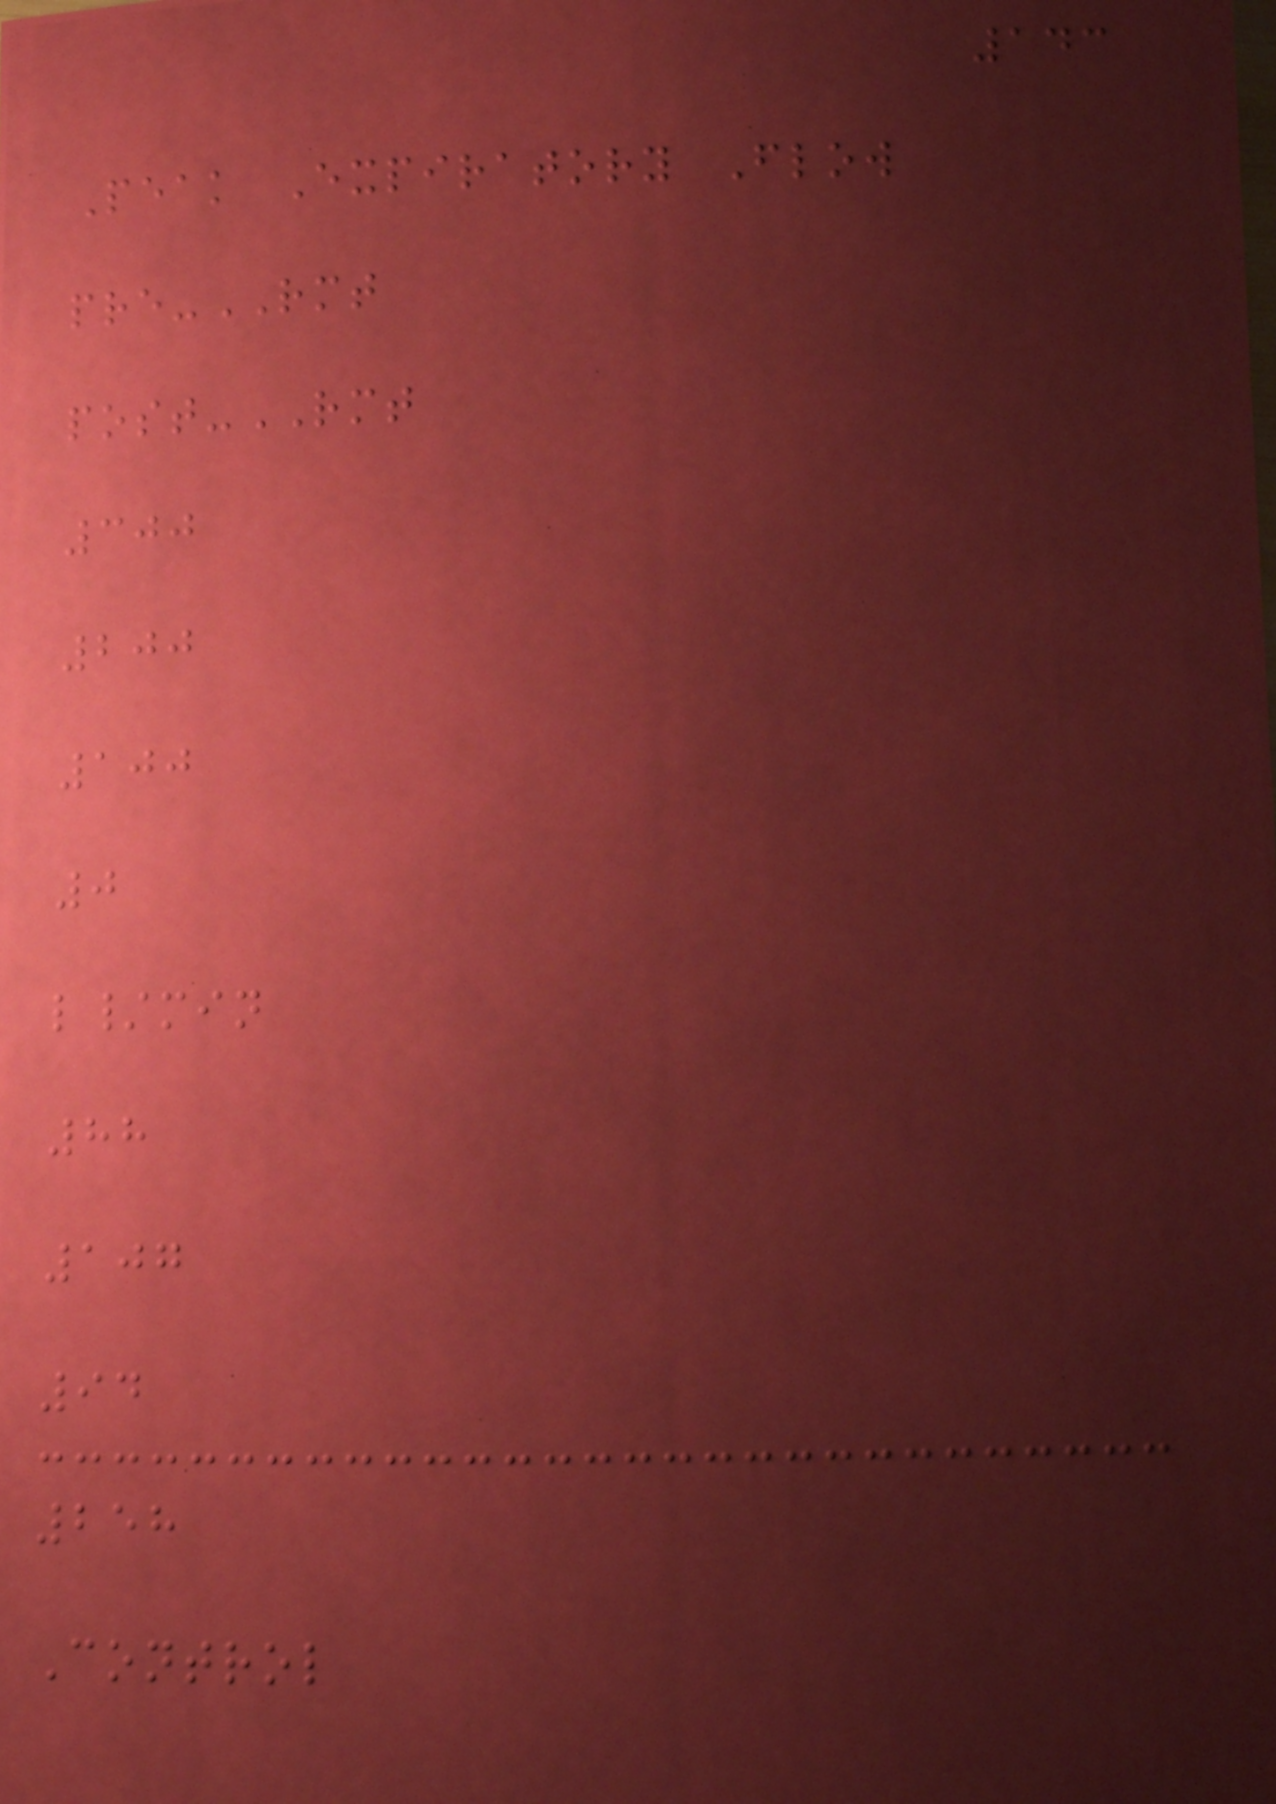143
Peak Expiratory Flow
pre-RMT
post-RMT
300
200
100
0
l/min
88
107
94
258
Control
